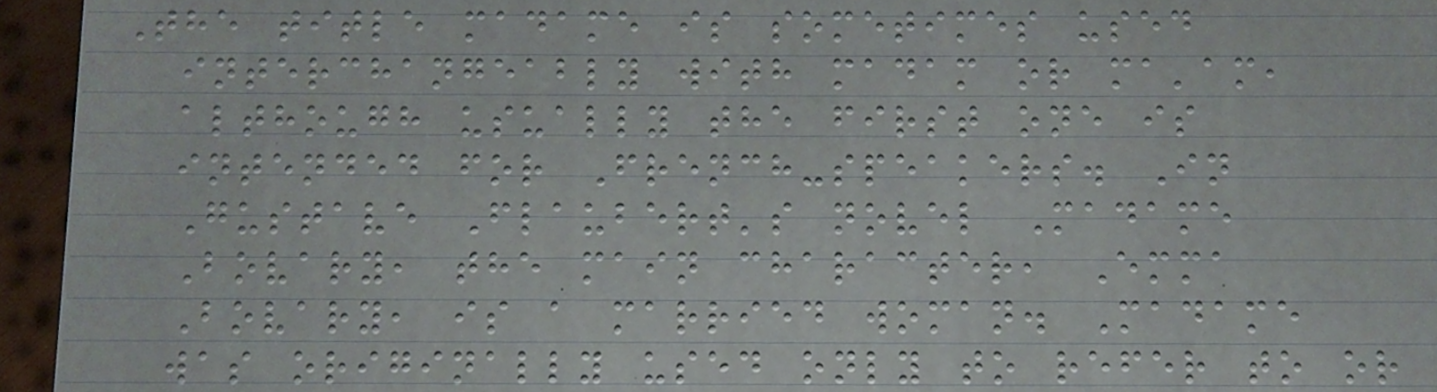The title madame is sometimes used
interchangeably with madam or ma'am,
although usually the first one is
intended for French-speakers. In
Gustave Flaubert's novel Madame
Bovary, the main character, Emma
Bovary, is a married woman. Madame
was originally used only to refer to or
